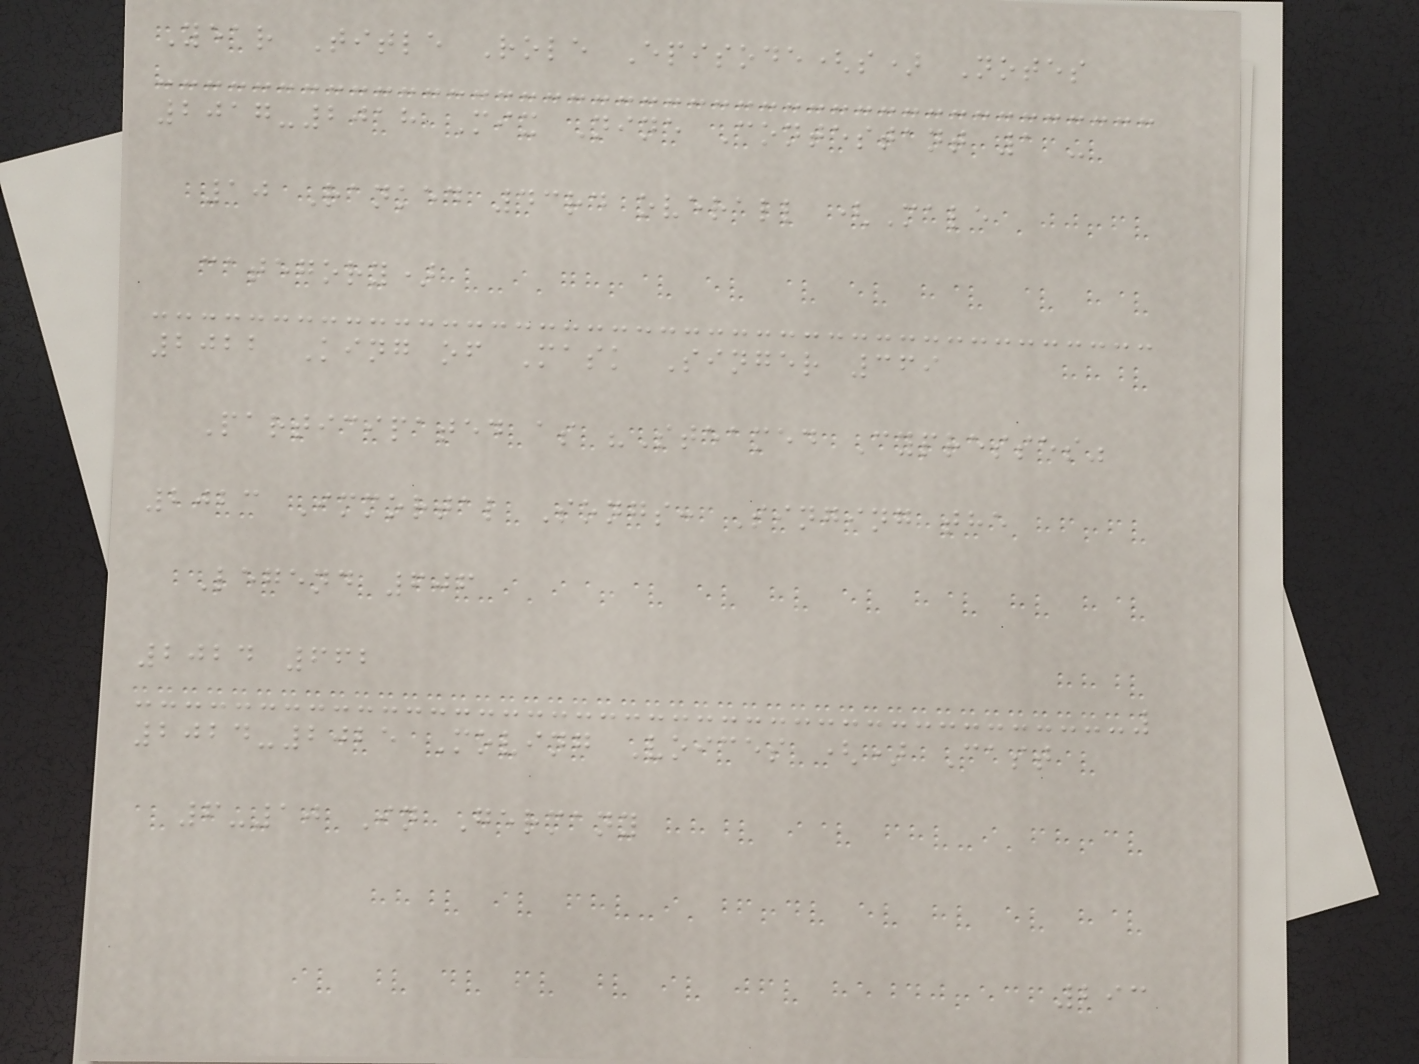Year Title Role Episode(s) Notes
2017-2018 Mix Nine Contestant 1 -
10 Ranked 43rd overall (Male
category)
2022 King of Mask Singer 369
Participated as "Steamed Cypresses"
2023 Immortal Songs: Singing the
Legend 606
2024 662
2024-2025 Moving Voices () Cast
6-10 In Germany
293
